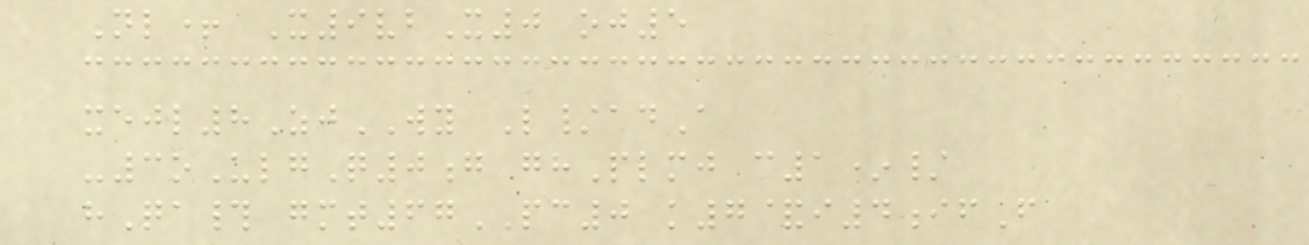Nl+ X9vbX0 oj5
xejl8ZjWY L/adA
-3oUlgQ0g ghPlmj c1*/
hQa# gmt67PC0 k7&i4ifF
